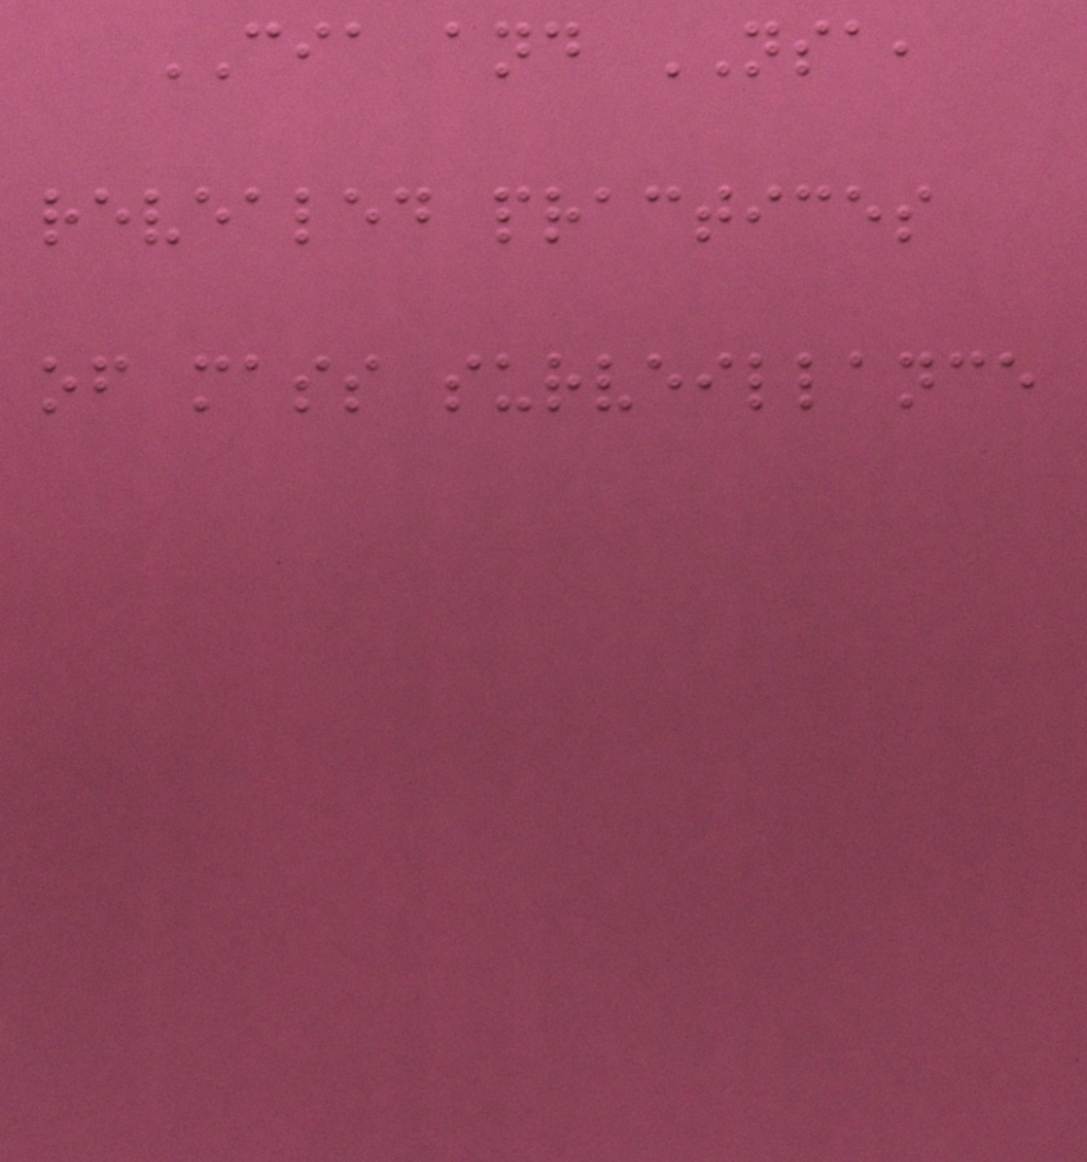CIA and NSA,
revealed practices
of mass surveillance
